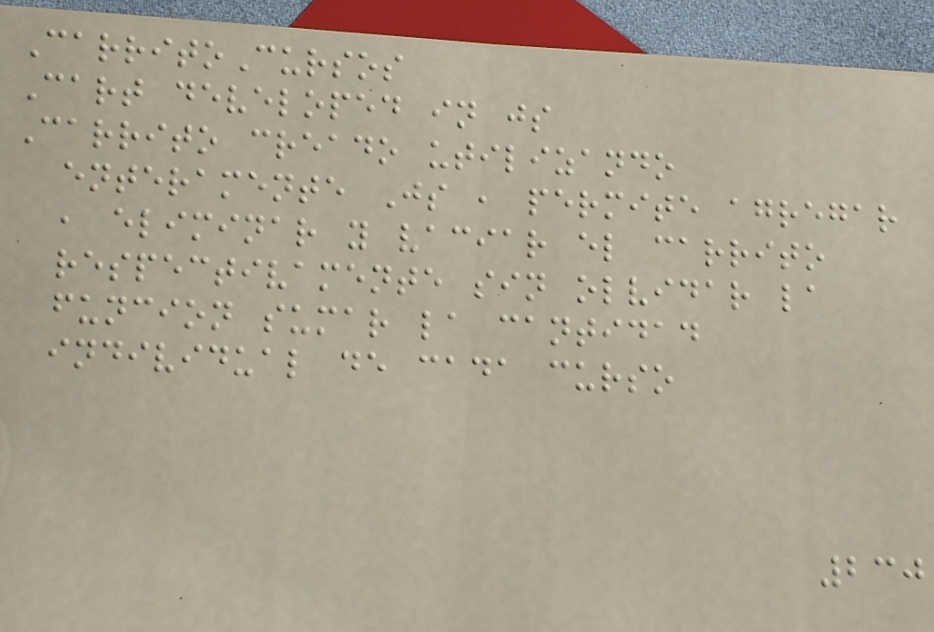CarritoCursos
Cart developed in js
Carrito creado utilizando
enteramente Js , permite agregar
, eliminar y vaciar el carrito
respectivamente sin olvidar la
funcion sumar la cantidad
individual de cada curso
230
